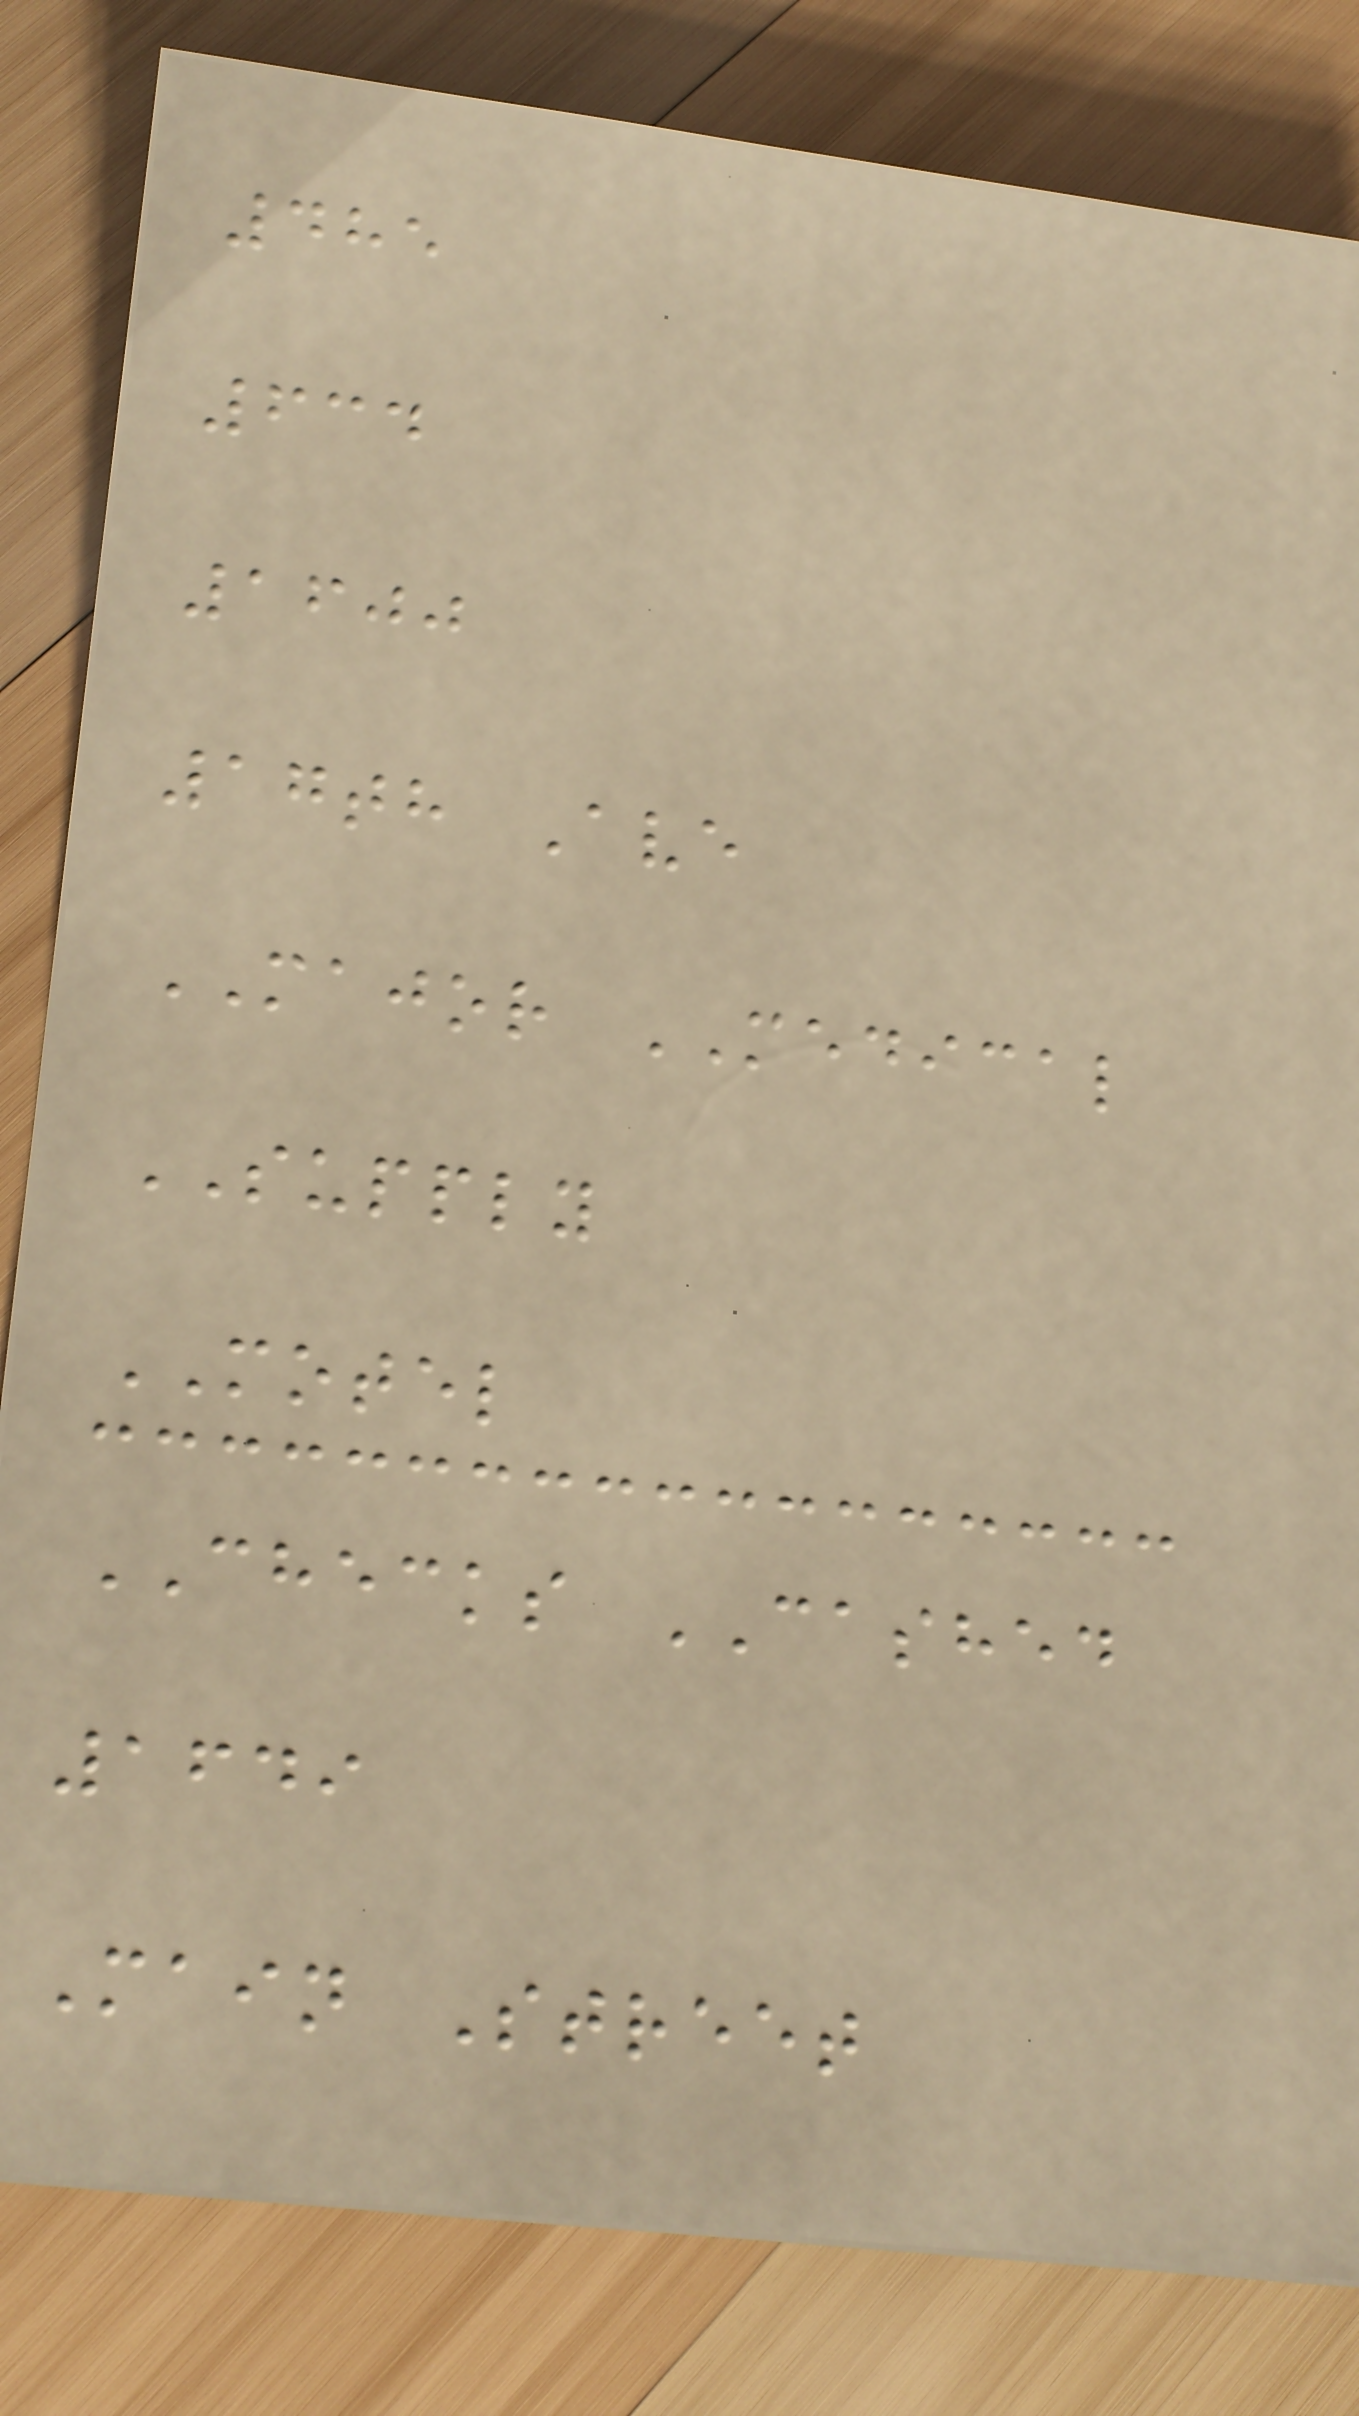485
634
1600
17th Ave
MAJOR MEDICAL
SUPPLY
MOTEL
CHECKS CASHED
1649
Main Street
